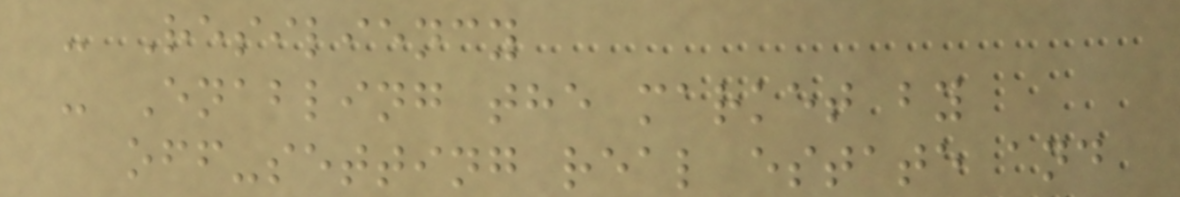- Resiliency
- Enabling the market by
off-setting real estate and
